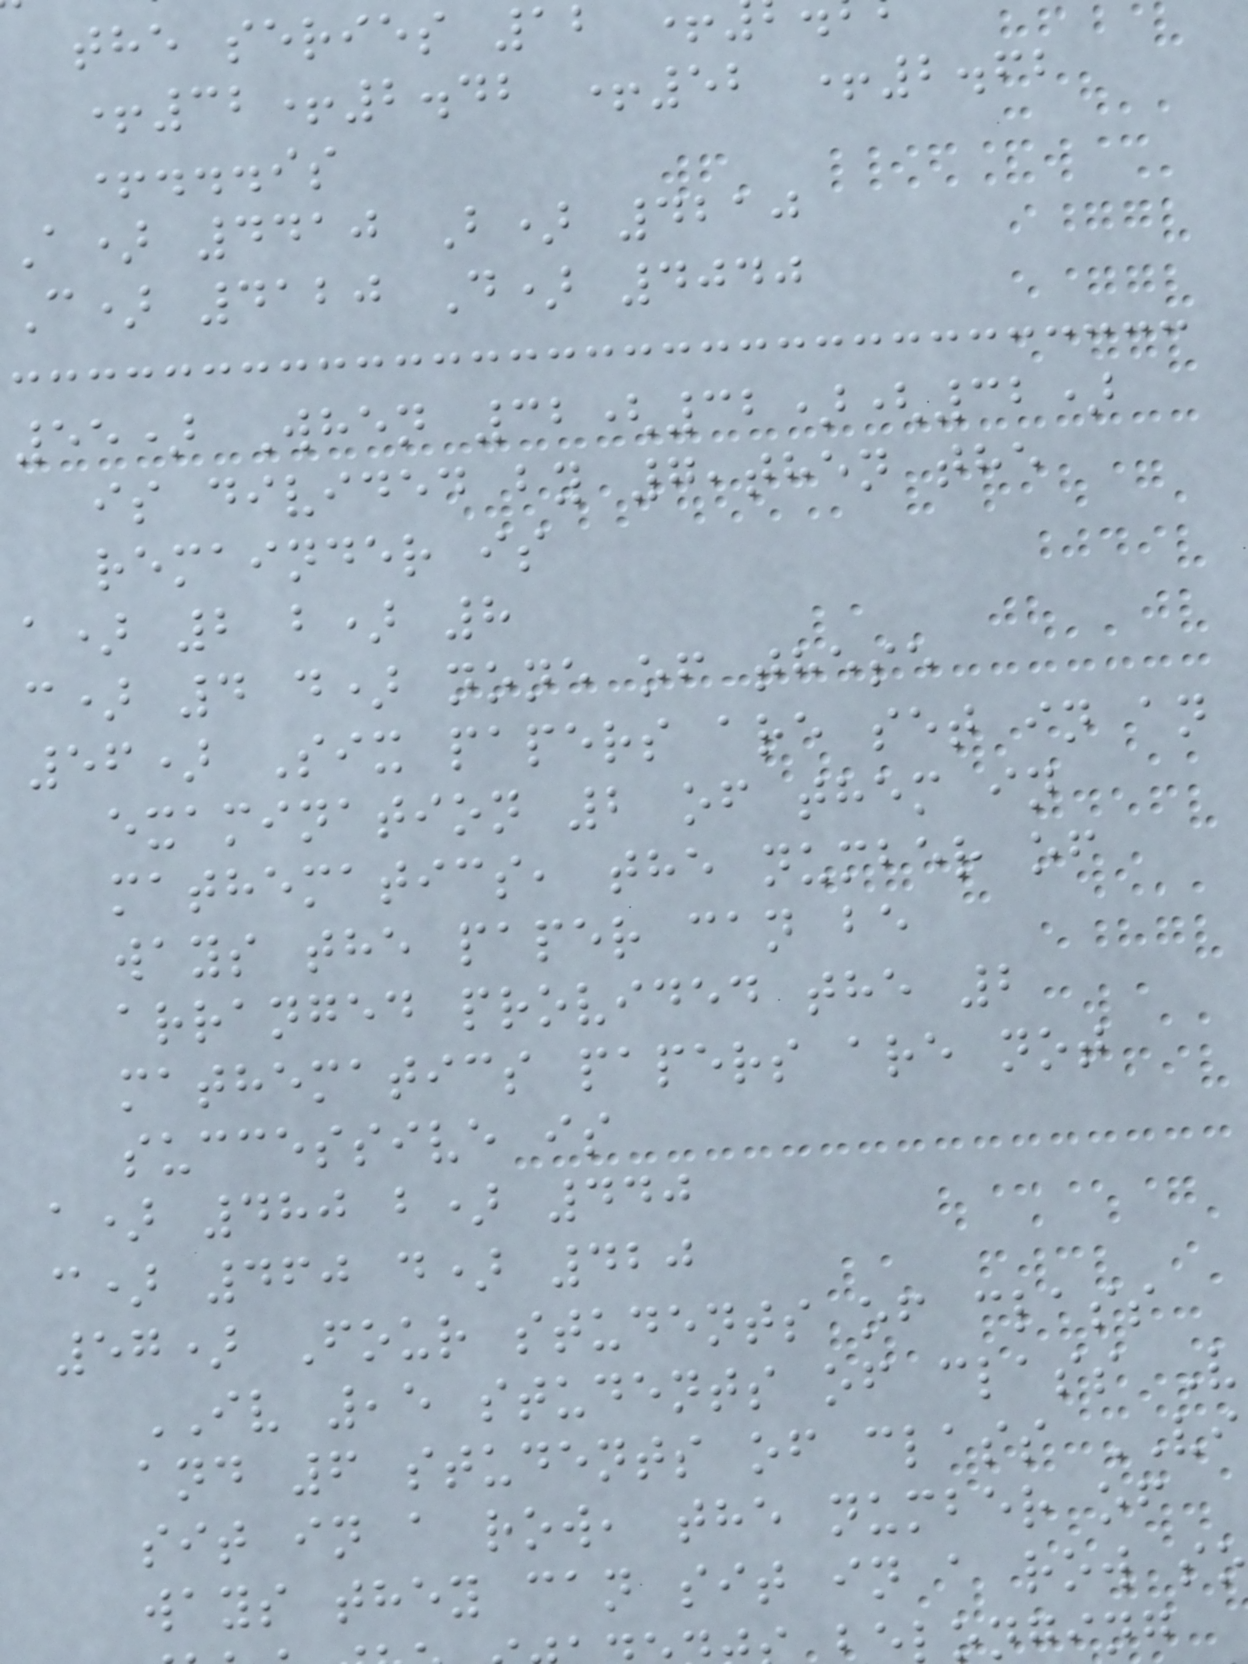the series 12
+32+2.42 +52 +2.62
+...is
A) 4410 B) 4210
C) 4120 D) 4040
55) When 32(32)(32)
is divided by 7,then the
remainder is
a) 2 b) 8
c) 4 d) none of these
56) Six papers are set in an
examination 2 of them in
mathematics, the number of
ways the paper can be
arranged provided the 2
mathematics papers are not
successive is
a) 480 b) 440
c) 460 d) 420
57) Four students of class
IV ,5 students of class V
and 6 students of class VI
sit in a row, the number of
ways they can sit in a row so
